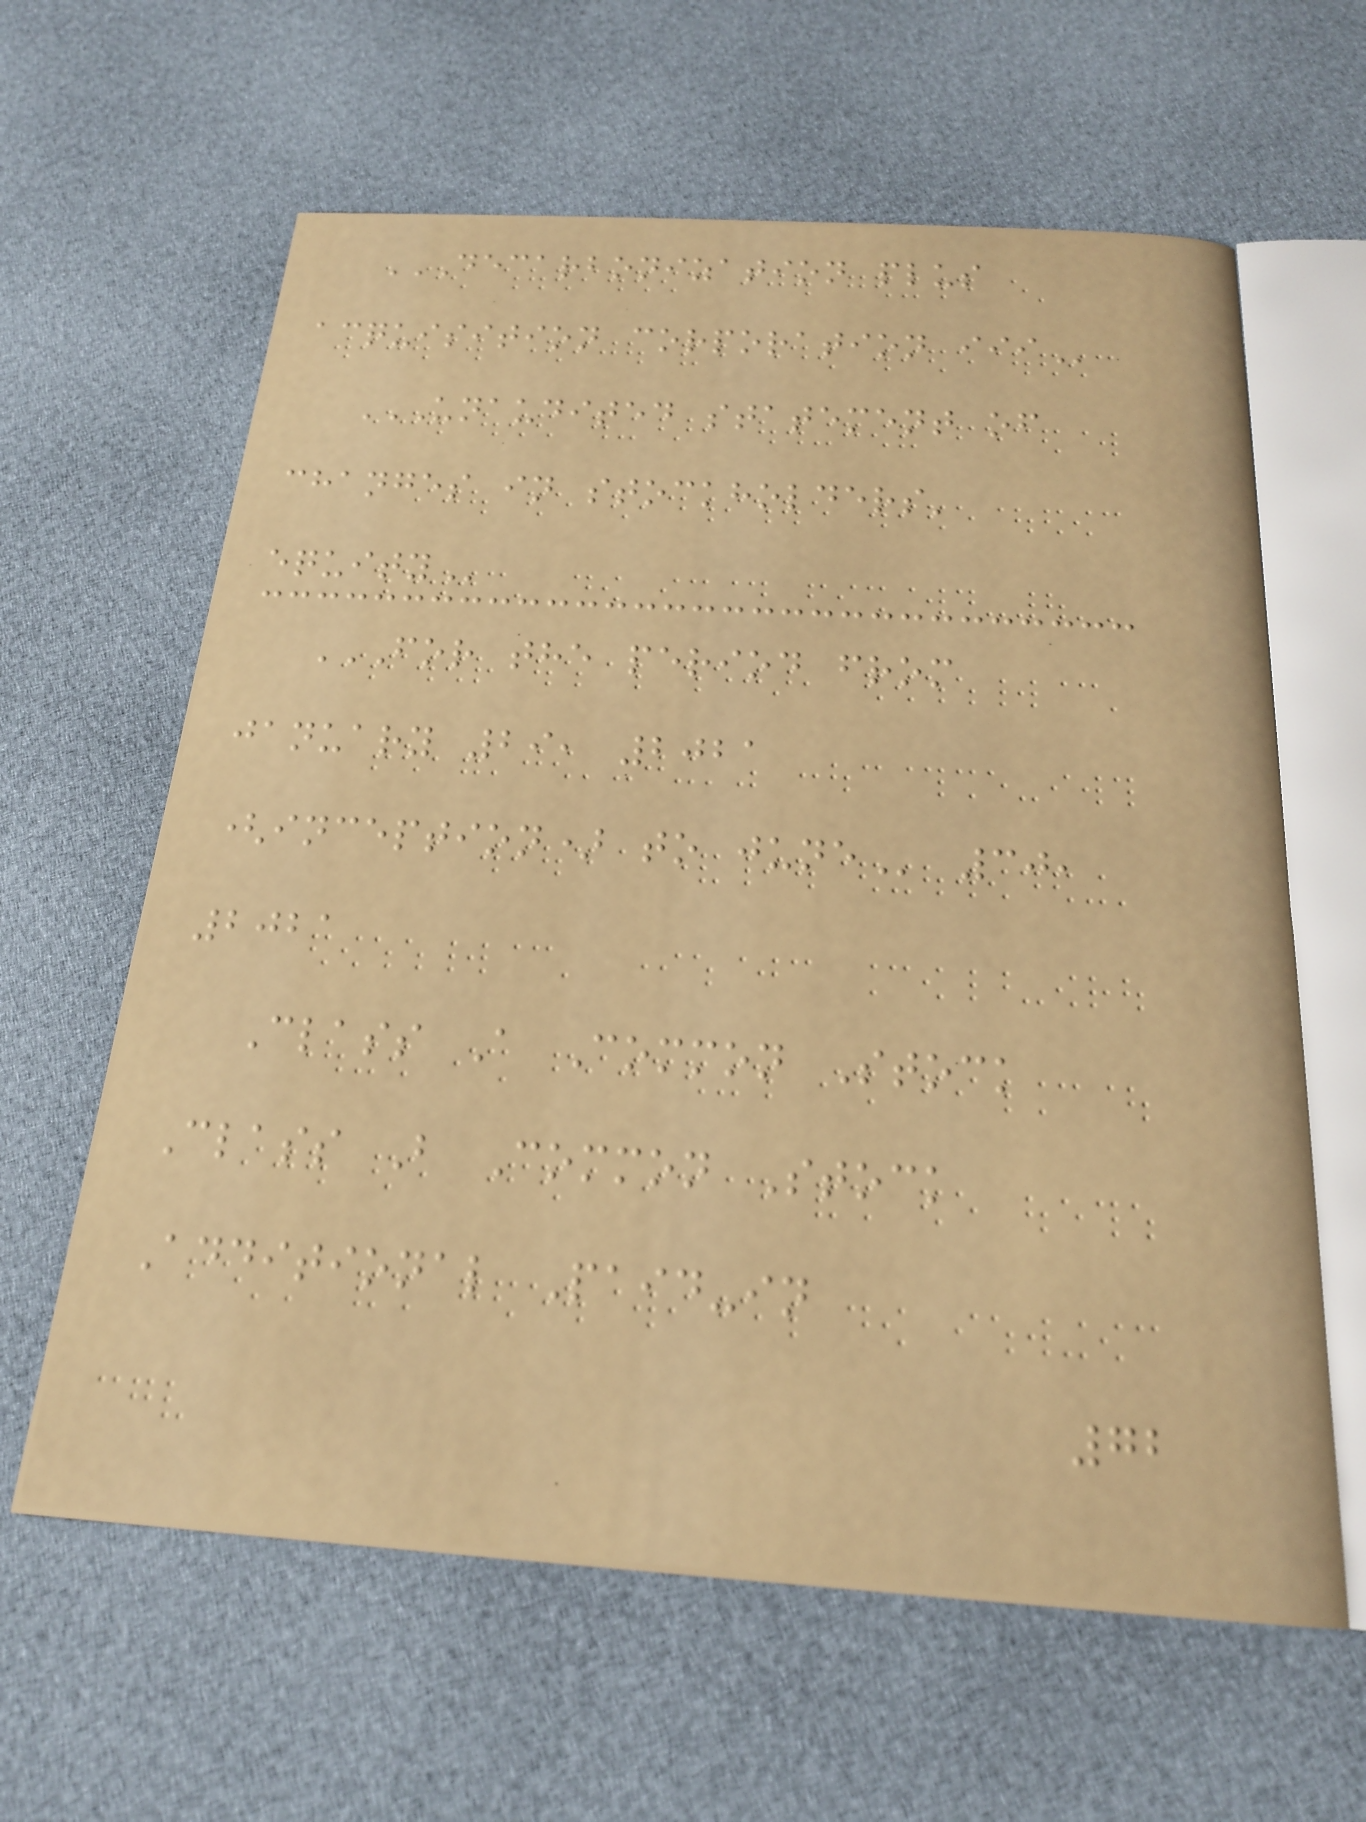DECARBONIZATION PLUS
ACQUISITION CORPORATION III
UNAUDITED STATEMENT OF
CHANGES IN STOCKHOLDERS'
EQUITY
FOR THE PERIOD FROM
JANUARY 29, 2021
(INCEPTION) TO JUNE 30,
2021
Class A Common Stock
Class B Common Stock
Additional Paid-in
72
